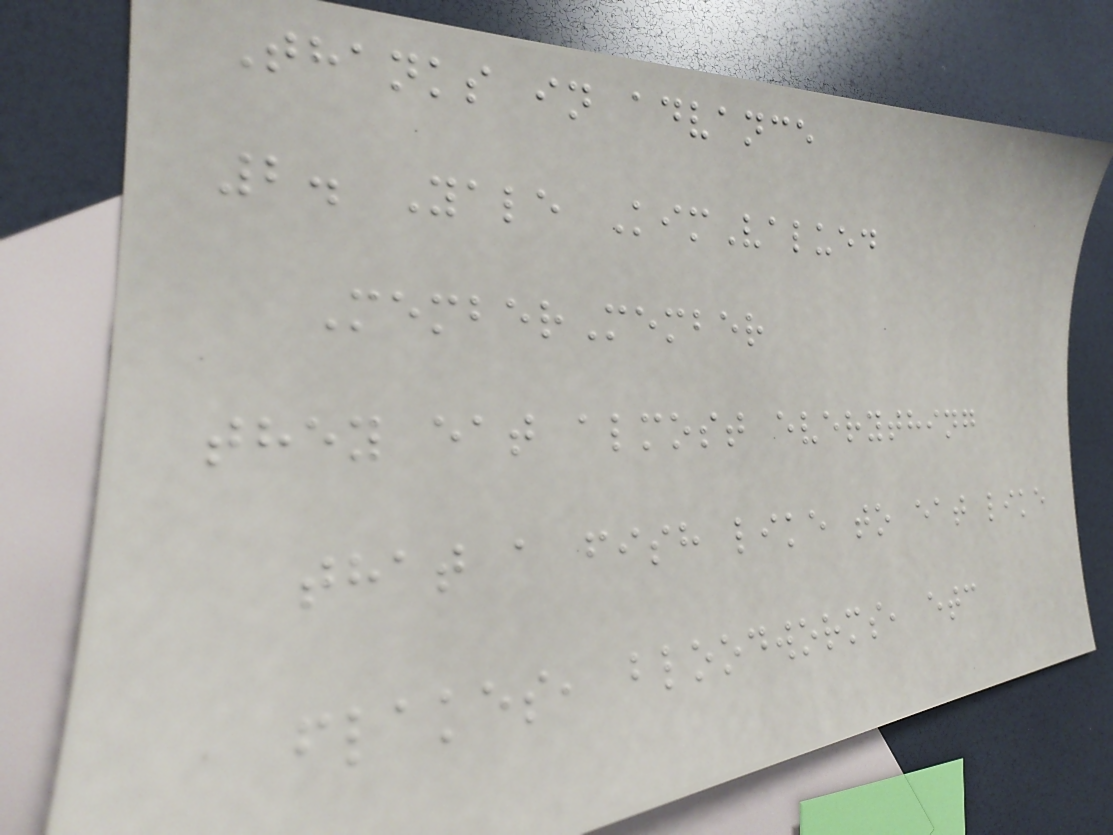Thanks in advance
2. Yale KimValued
MemberMember
they eat almost everything
that a fish like to eat like
flakes, bloodworms, etc
